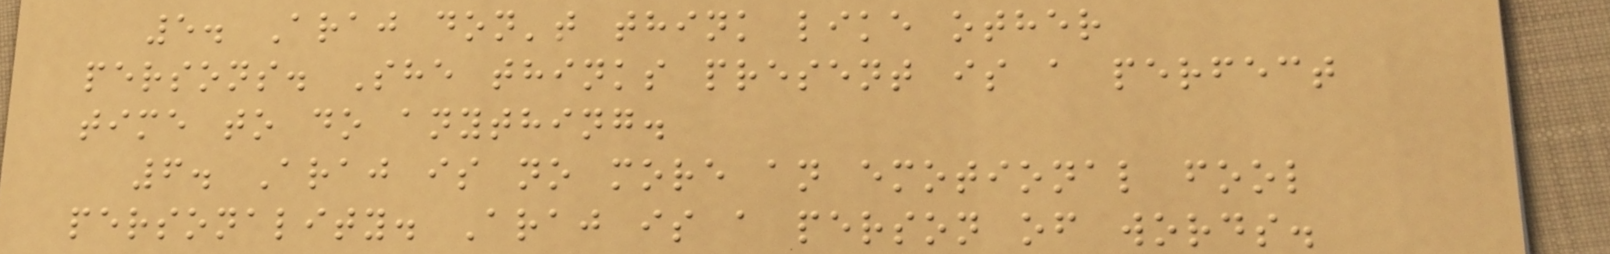5. Araj don't think like other
persons. She thinks present is a perfect
time to do anything.
6. Araj is no more an emotional fool
personality. Araj is a person of words.
